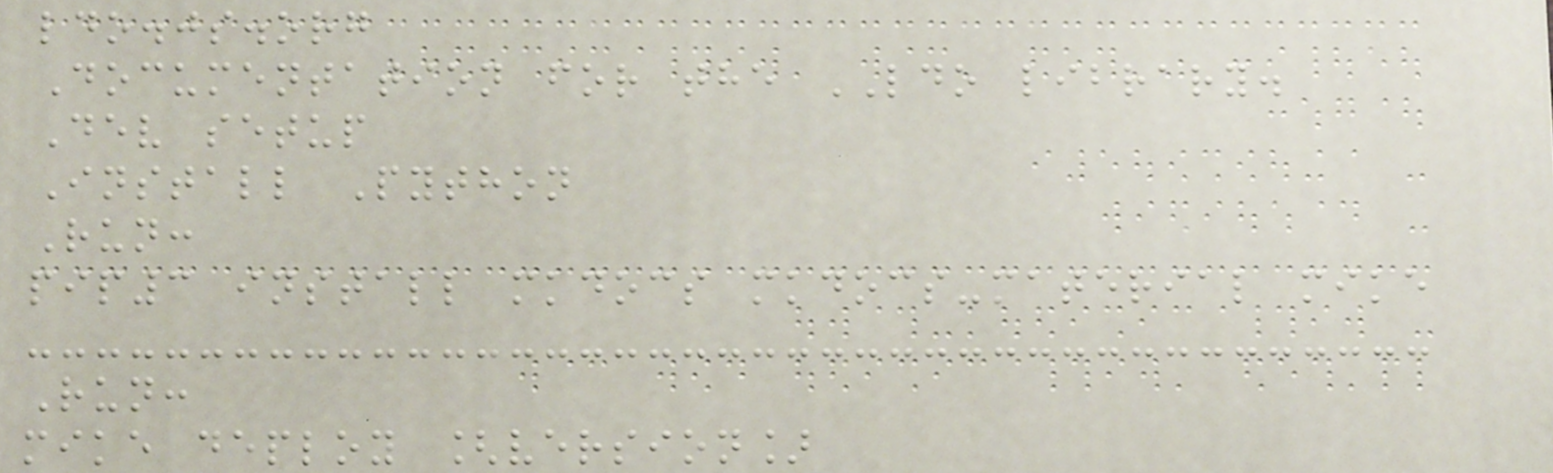ldo.js.org
Documentation for the LDO library.
Dev setup
Install Python
Run:
pip3 install mkdocs mkdocs-material mike
Run:
mike deploy [version]
